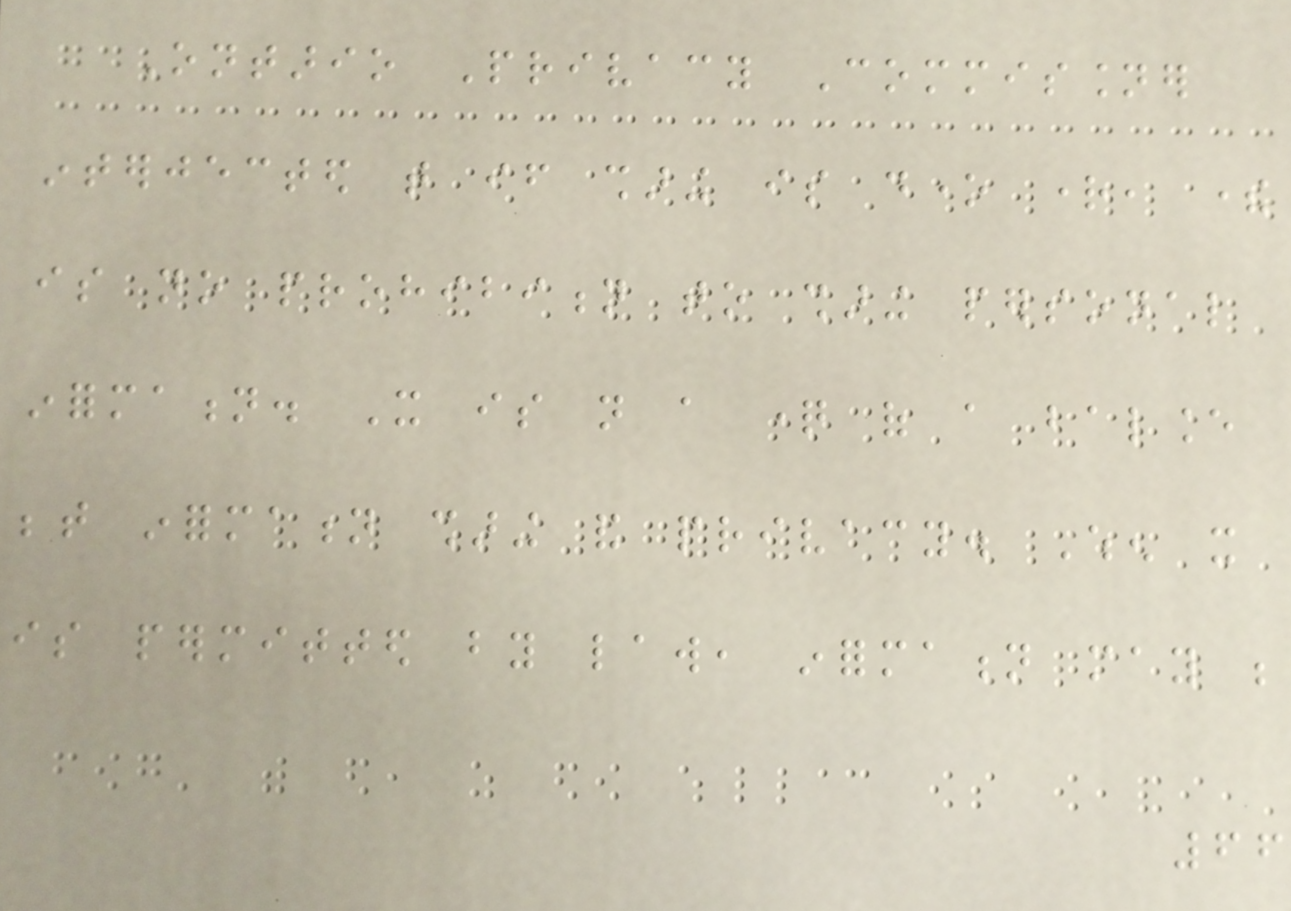Ontario Privacy Commissioner
interjected that if sharing is done right, there
is no prohibition to sharing personal
information. It is not a question of a balance
between information sharing and privacy. When it
is permitted by law, information may be
66
